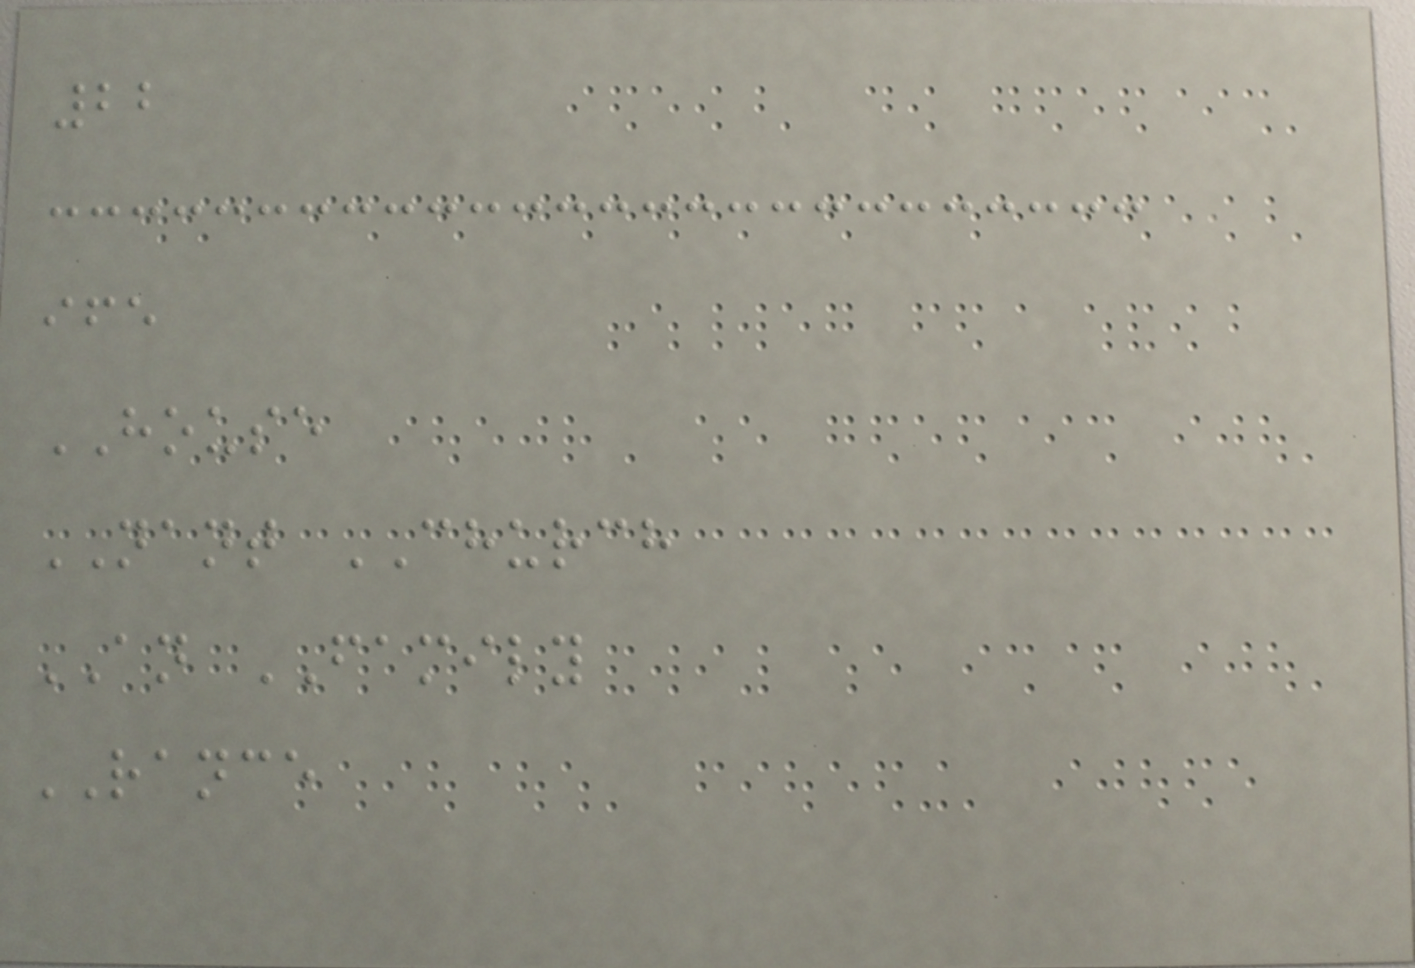22
ife
HOUSE
NANT CHURCH
AN FAMILY
RANCE
